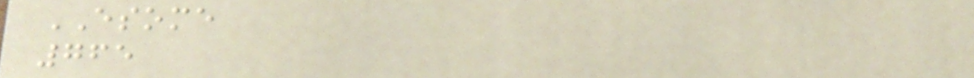ESOME
765
